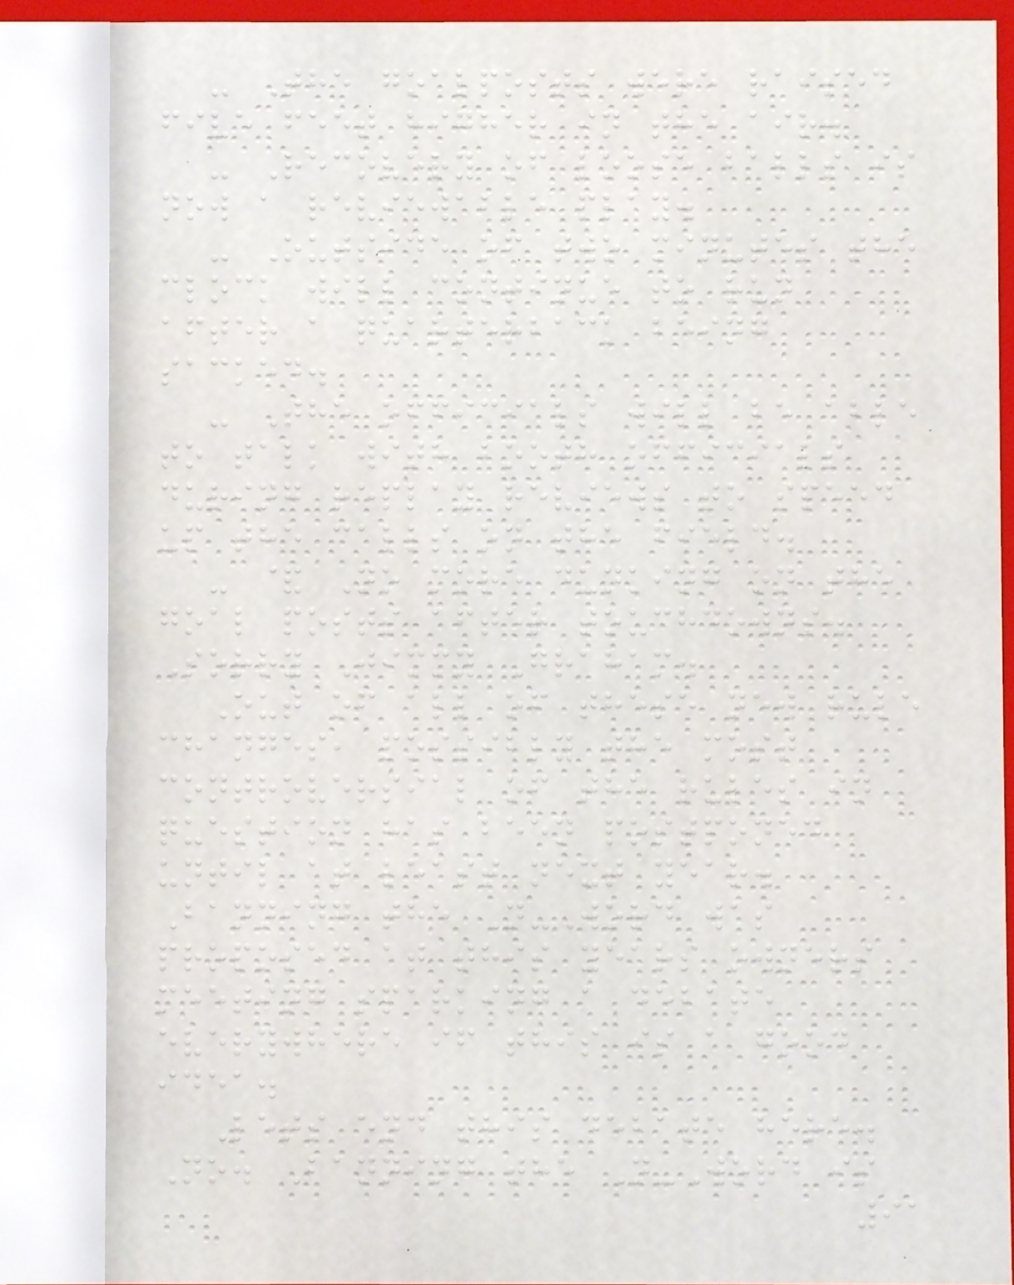- The goalposts were raised
five feet higher in the air.
- Recovery of loose balls is
now a reviewable play.
- Outside of two minutes the
clock will continue to run
after a quarterback being
sacked.
- The officials will be able
to talk with booth officials
during replay reviews to speed
up the calls on the field.
- & No more dunking on the
goal posts after touchdowns.
Sorry Jimmy Graham.
Out of all of these new rule
changes, possibly the most
controversial of the rules in
question has been postponed
until at least next year.
Banning the N-Word was
proposed at this years owners
meeting sparking a debate
everywhere if this is a good
idea.
Lets end this debate here.
No. Banning the N-Word is
91
